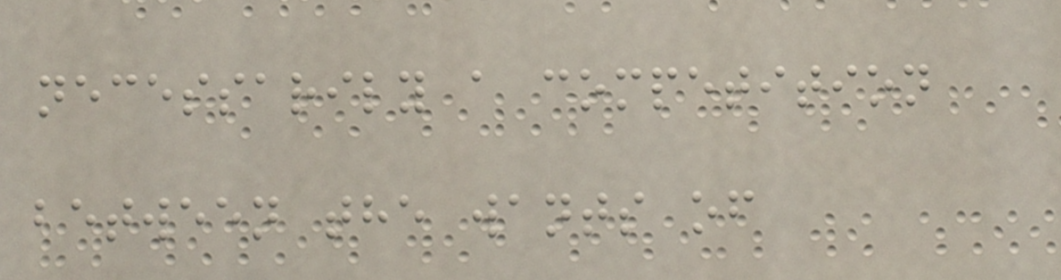necessarily a competition
between the wants of
